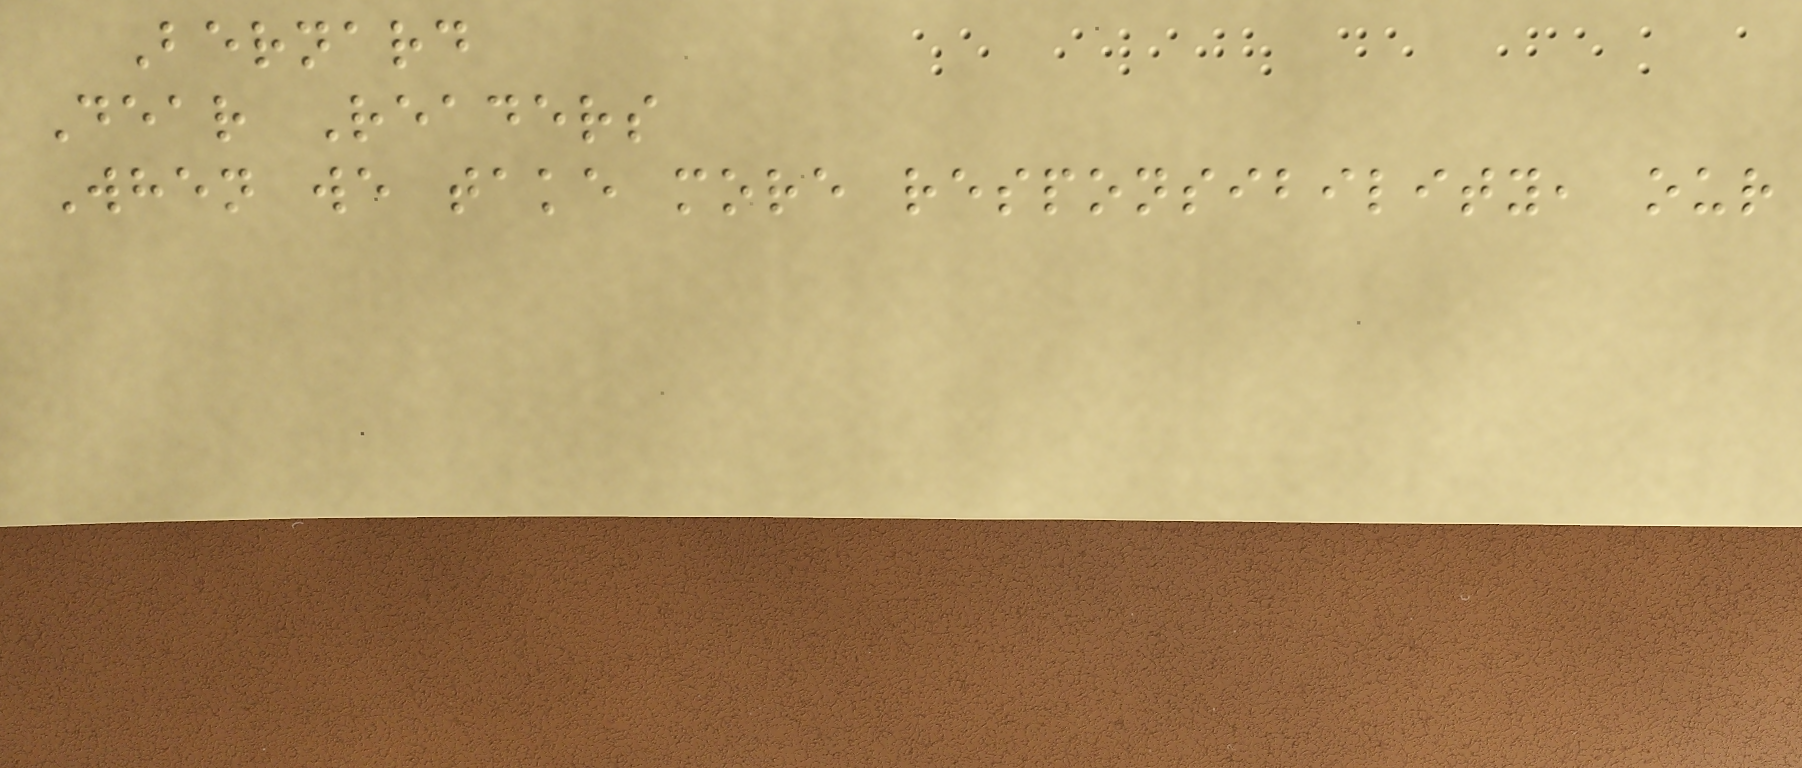Bernard
Dear Readers
When we take more responsibility, our
